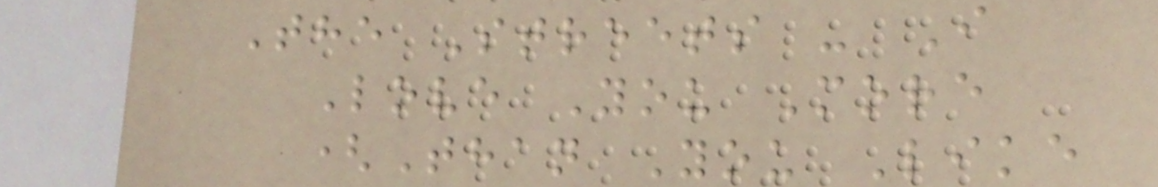The Streets - I
Love You More
(Than You Like
